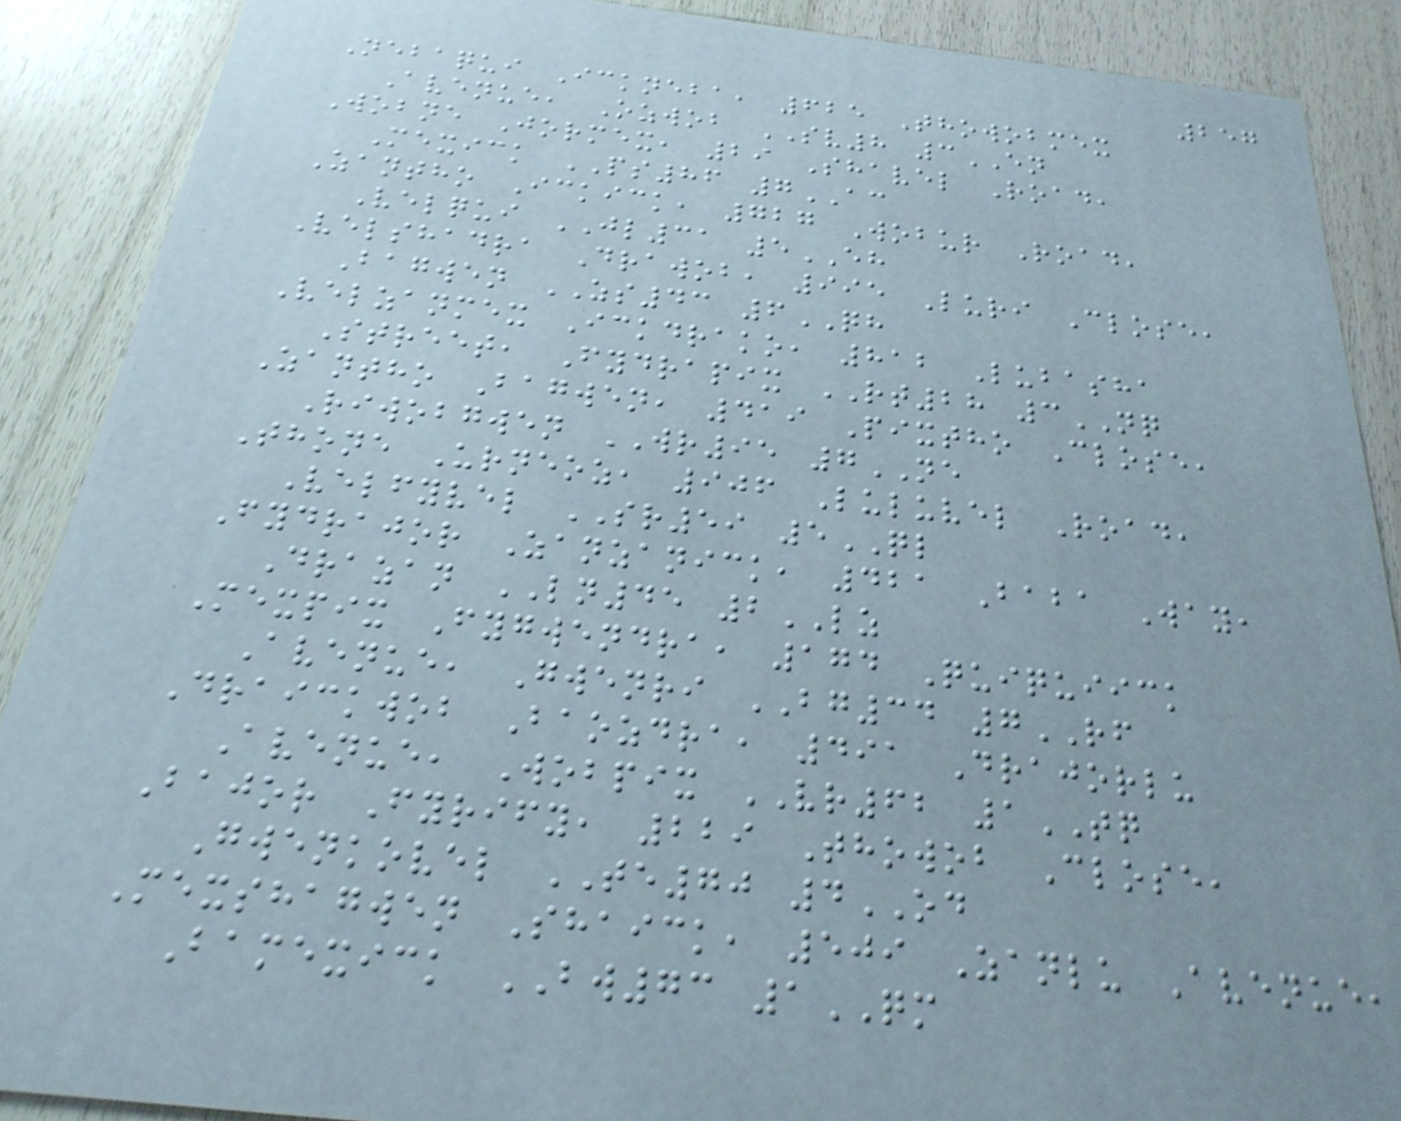257
Nebaqui Ickneba, 625 Thowobmex
Avenue, Ozwob SV8 3EN
Wobne Jormex, 29 Shavel Road,
Mexick PS86 7AC
Zantho Ickick, 727 Wobur Road,
Velqui JL31 5EH
Velshadra Drawob, 995 Luri Close,
Bagwen ZS43 6QH
Velzanmex Ickdrako, 812 Lubasha
Street, Fydrapix RT28 3NQ
Zantho Bagwen, 419 Pixtho Close,
Riwobgwen WR95 7NE
Thone Urneoz, 906 Luluvel Road,
Velfyvel SR59 5QL
Fydrajor Zanzanick, 421 Baba Way,
Drazan LN45 2LZ
Mexpix Fygwendra, 174 Quiquiick
Avenue, Gwenri BG34 7RF
Draickwob Baozdra, 491 Drajorlu
Avenue, Wobpix VR62 1TQ
Bajor Fyrify, 229 Thowob Close,
Gwenkovel TE70 4OD
Mexshagwen Shaick, 509 Zanlu Avenue,
Bamexick BW73 1QM
